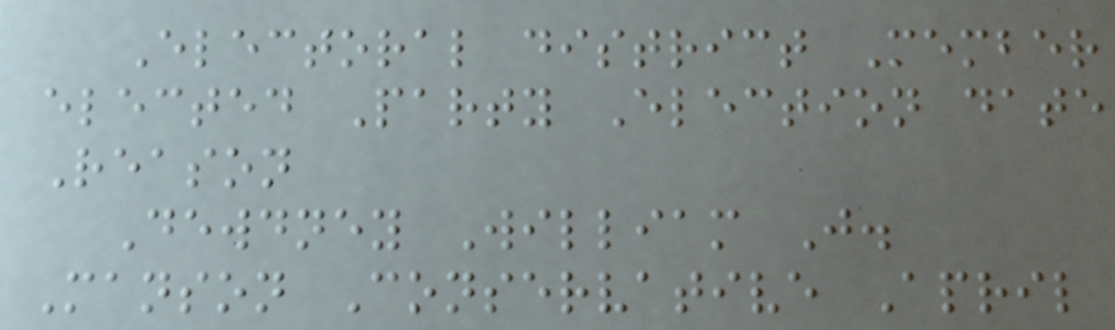Electoral district Member
elected Party Election date
Reason
Dewdney William J.
Manson Conservative April
